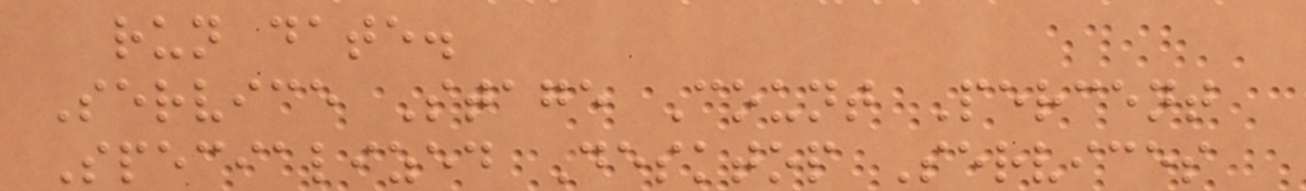run date.
Service Stage Count Percent
Specialized Desktop Services
